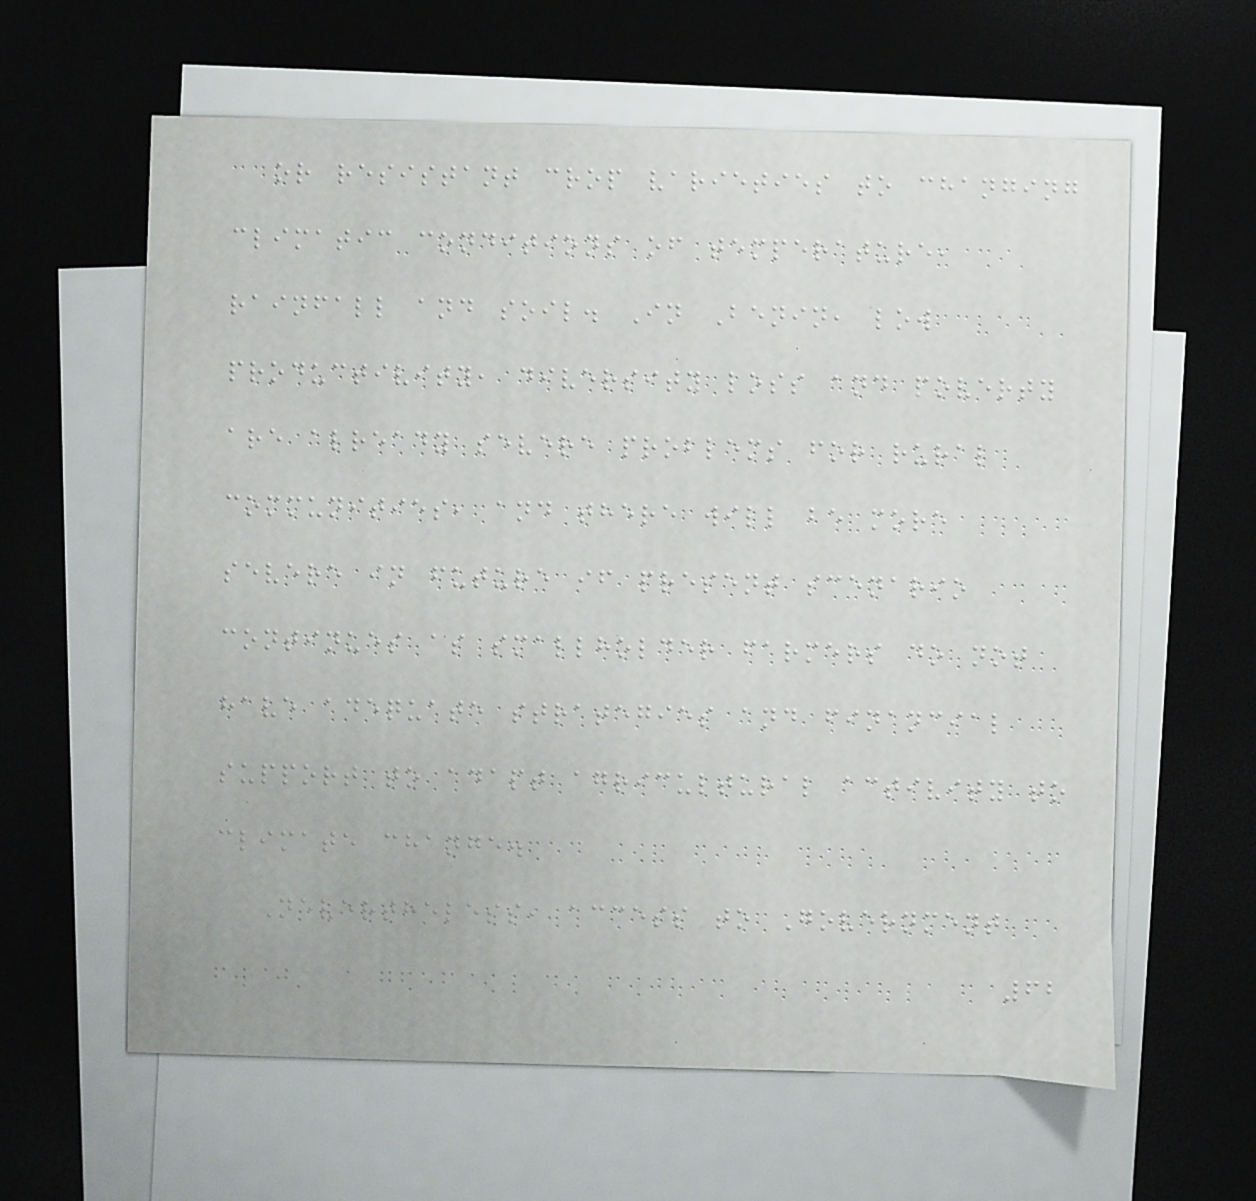or resistant crop varieties to changing
climatic conditions of temperature,
rainfall and soil. In Benin, low
productivity, diversity loss and poverty
are already severe problems for rural
communities, and there will be more
severe in future if present scenario
continues as smallholder farmers do not
have adequate strategies and financial
support to adapt agricultural activity to
climate change.
Nevertheless, access to Government
62
